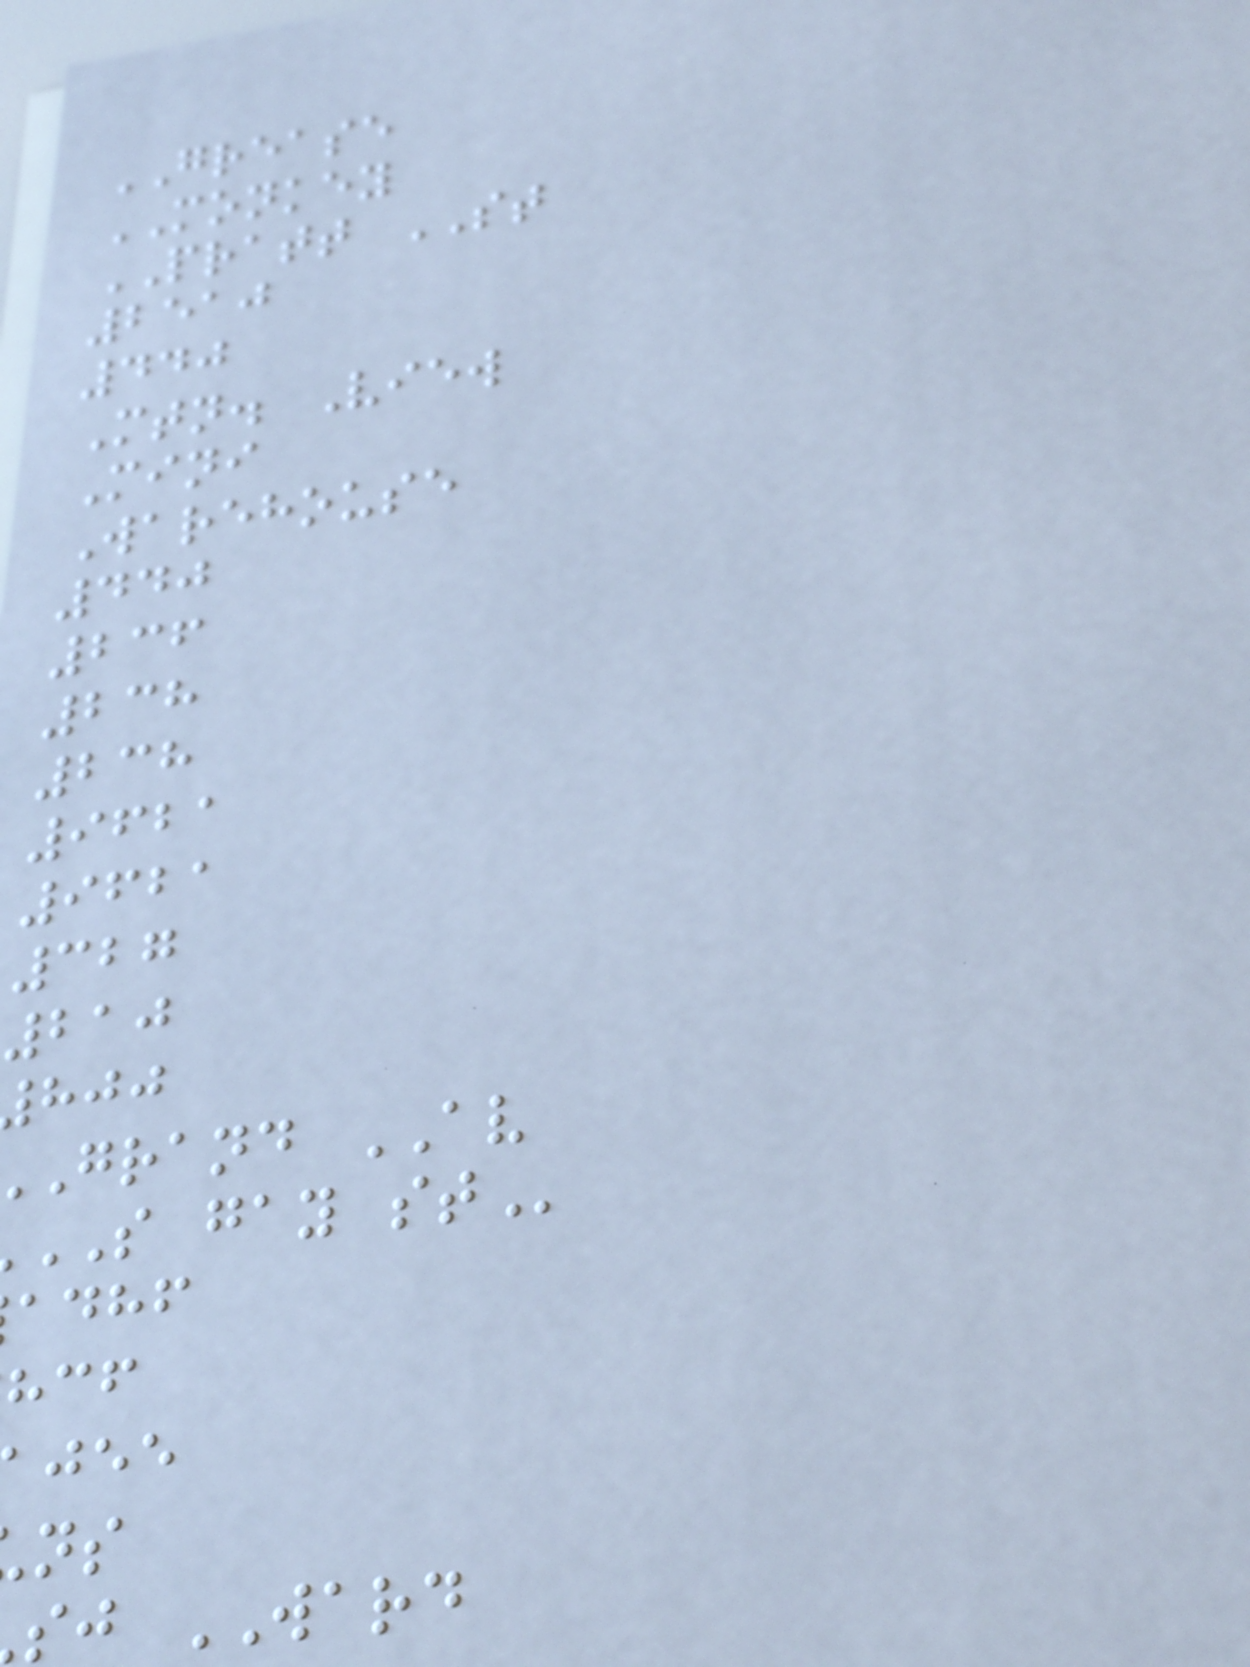GREASE
MONKEY
PRATT ST
2510
440
Mtn. View
Mini
Warehouse
440
236
238
238
9621
9621
327
210
grand AV
S gay
adhf
sj WARD
